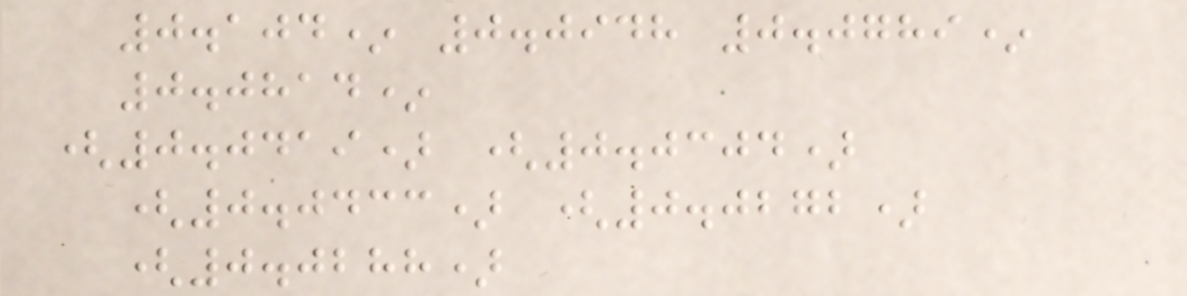0.104* 0.0948 0.0789*
0.0814*
(0.0419) (0.0304)
(0.0433) (0.0272)
(0.0288)
